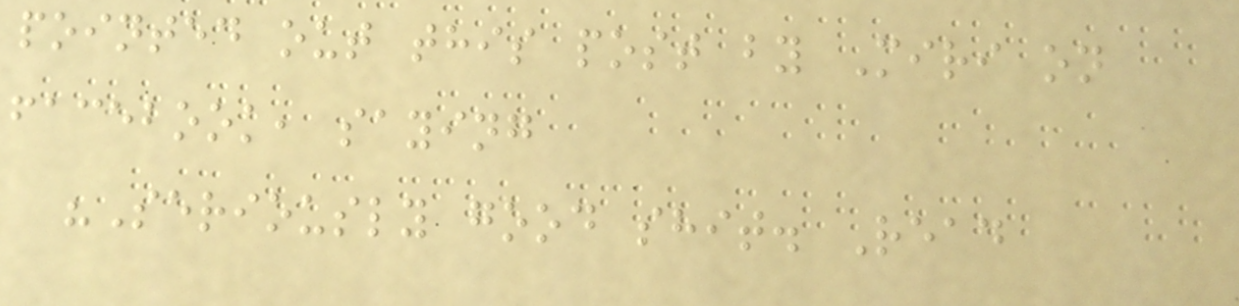pointed out this post by Miri on
facebook, saying
"Seriously good shit. Read
